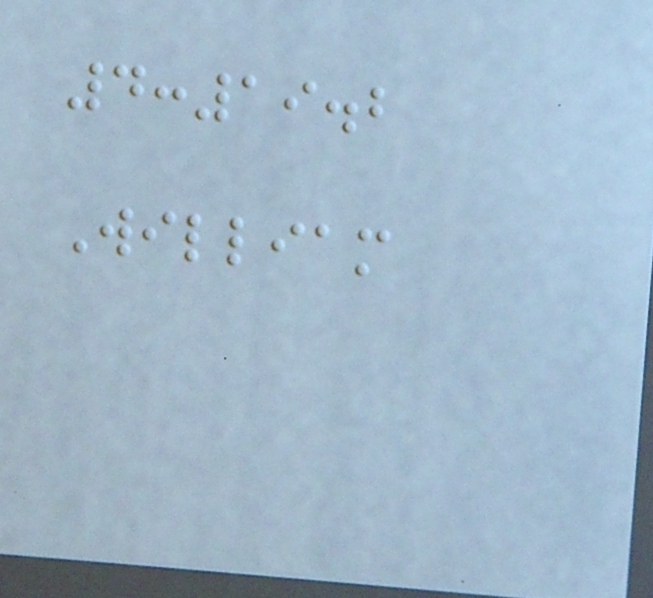4:19.2
William
